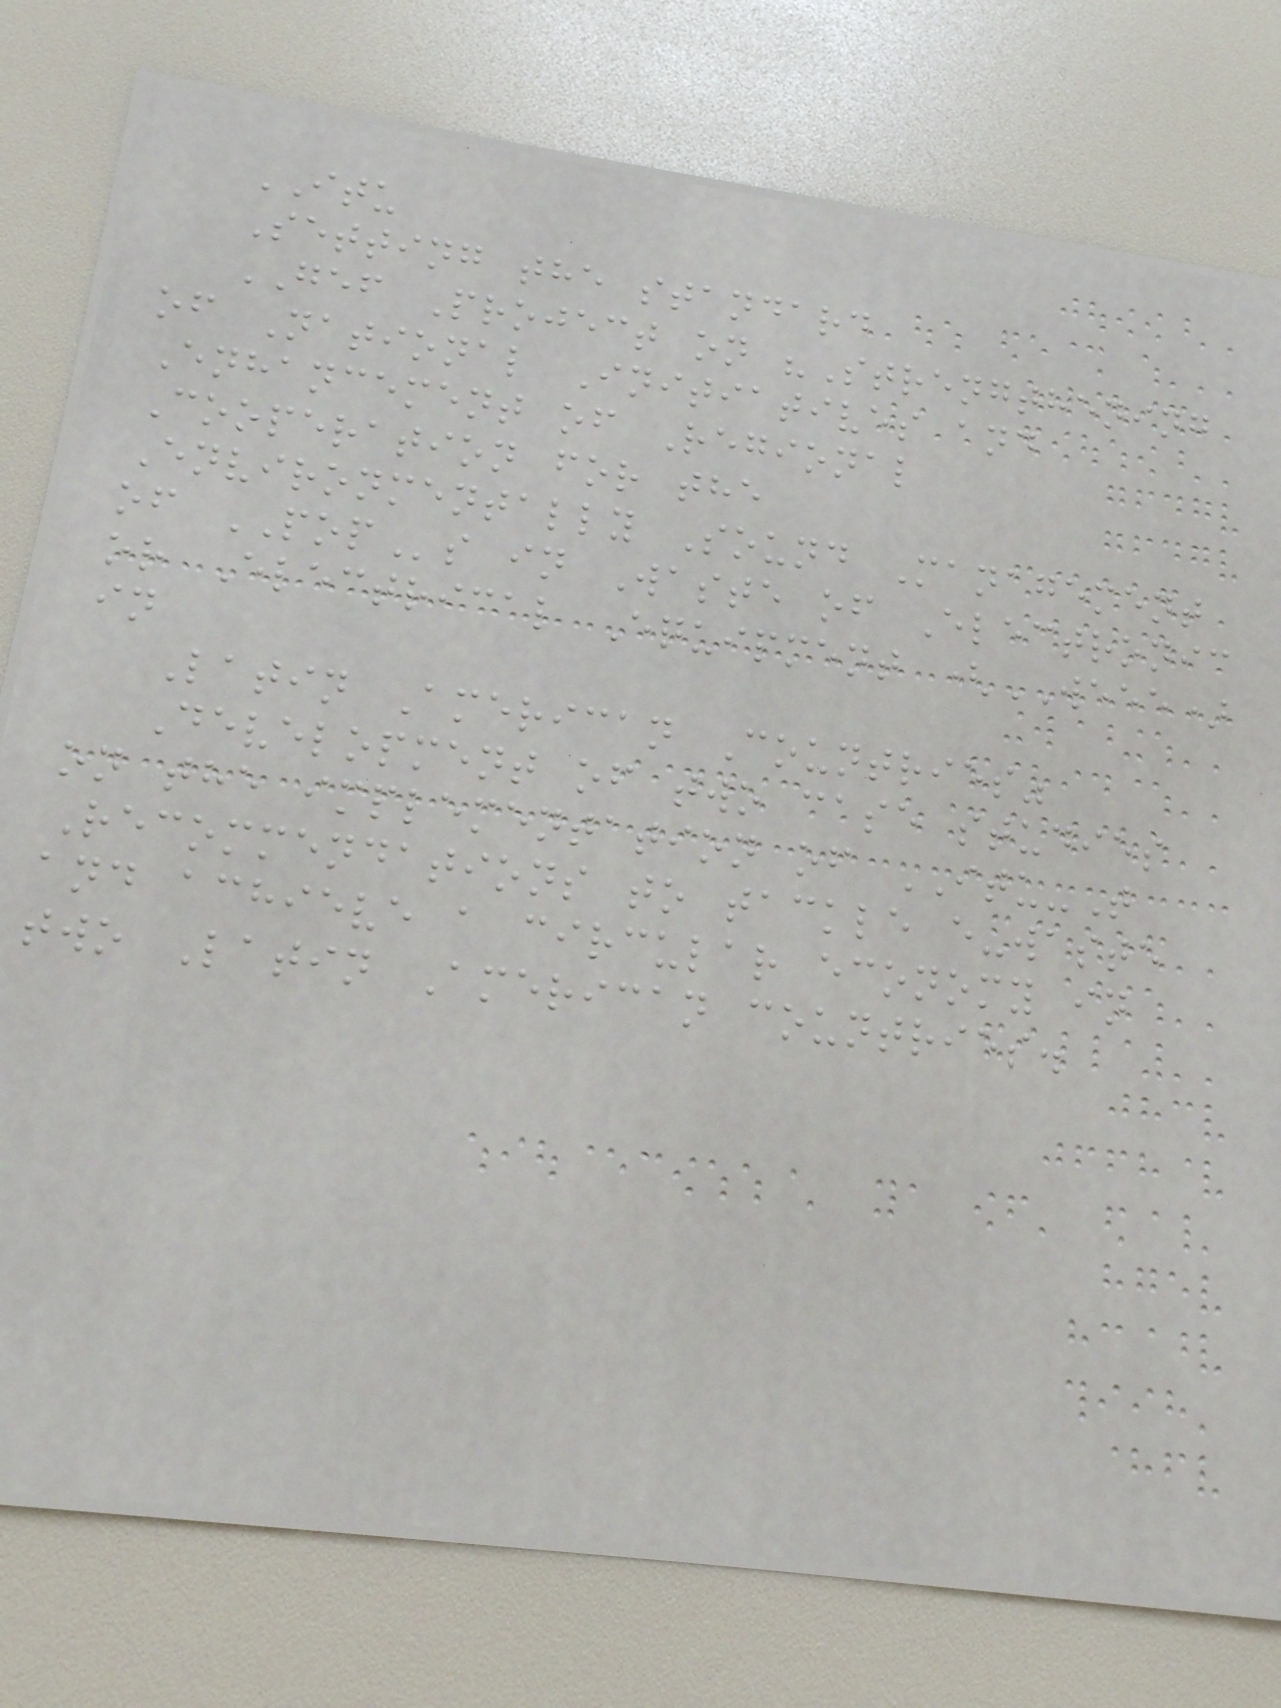ITU
Setting the standard
GEF Project on "Strengthening
of National Initiatives and
Enhancement of Regional
Cooperation for the
Environmentally Sound Management
of POPs in Waste of Electronic
or Electrical Equipment (WEEE)
in
Latin American Countries"
Development of two case studies
on the implementation of ITU-T
Recommendations to tackle e-waste
and achieve a circular economy in
two Latin American countries.
